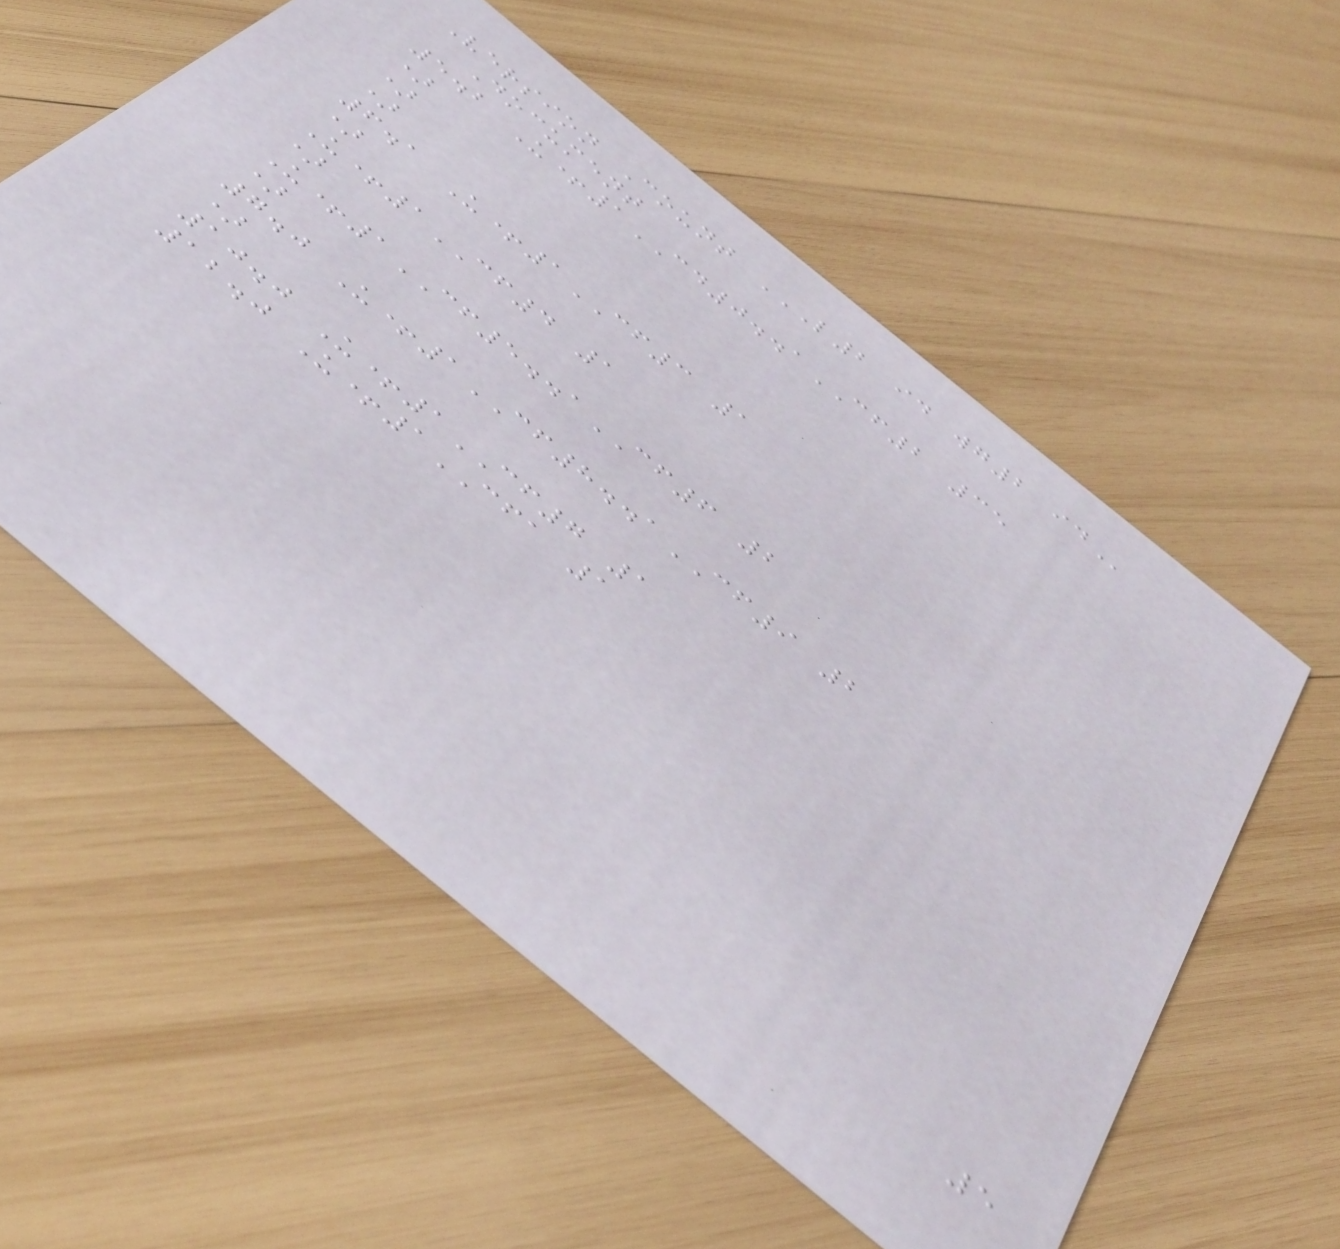Version Count L2 ID WG2 ID
Document
5.2 U+1CD0..1CF2 35
)
)
)
6.1 U+1CF3 1
)
U+1CF4 1
)
U+1CF5..1CF6 2
)
7.0 U+1CF8..1CF9 2
)
10.0 U+1CF7 1
12.0 U+1CFA 1
5
